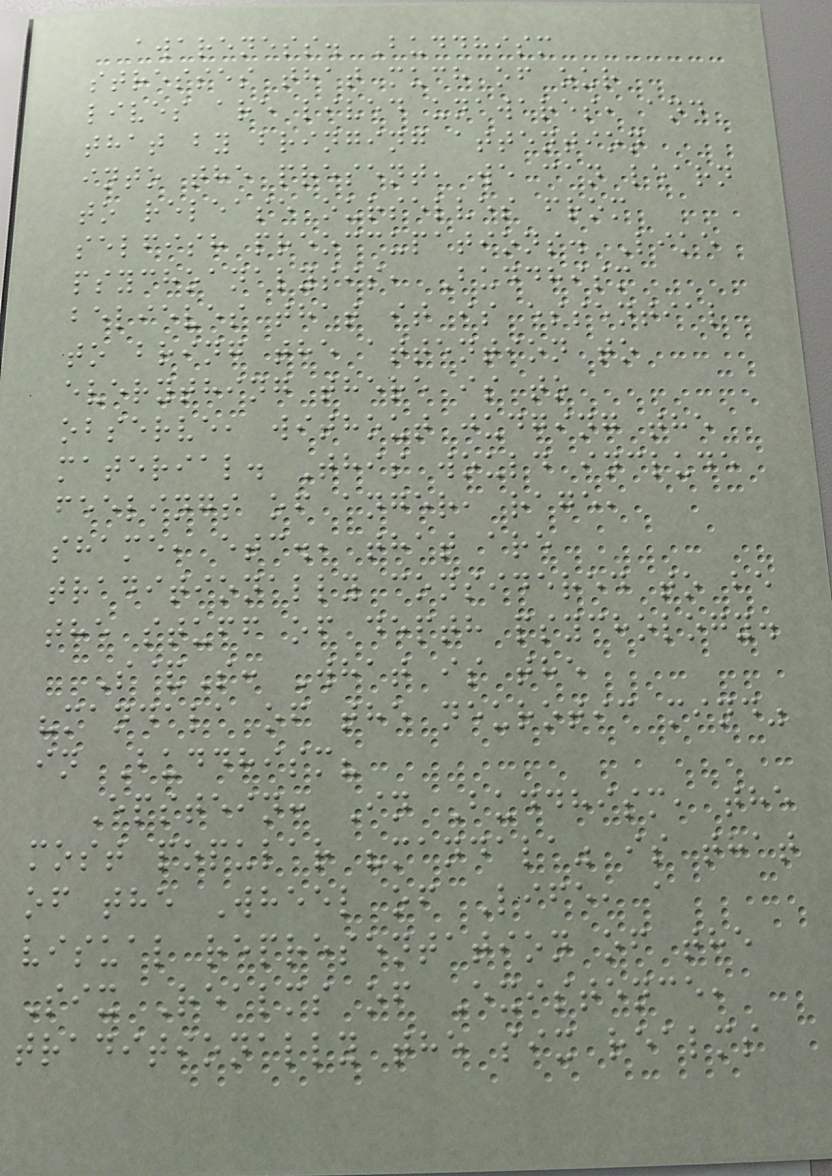awareness. Buddhism
stresses that much of our
lives are lived unawares, and
that by bringing attention
into the present, we can learn
to release ourselves from
selfish preoccupations. Like
psychoanalysis, Buddhism
believes that it is essential
to bring the attention to
everything there is to
observe, without judging the
material. This would include
feelings of anger, rage,
shame, etc., that are
traditionally considered to be
the stuff of depth psychology.
S&S: What is the
"mandala of the neurotic mind"
in Buddhism?
Epstein: In Buddhism, the
most popular "mandala" is that
of the Wheel of Life, a
visual representation of the
Six Realms of Existence,
traditionally the six realms
